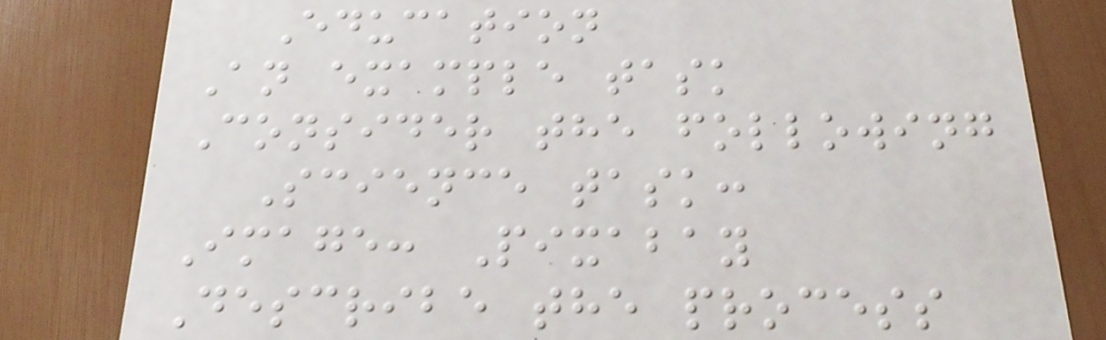Education
An example task
Consider the following
Science task:
Image: Pixabay
Describe the process
